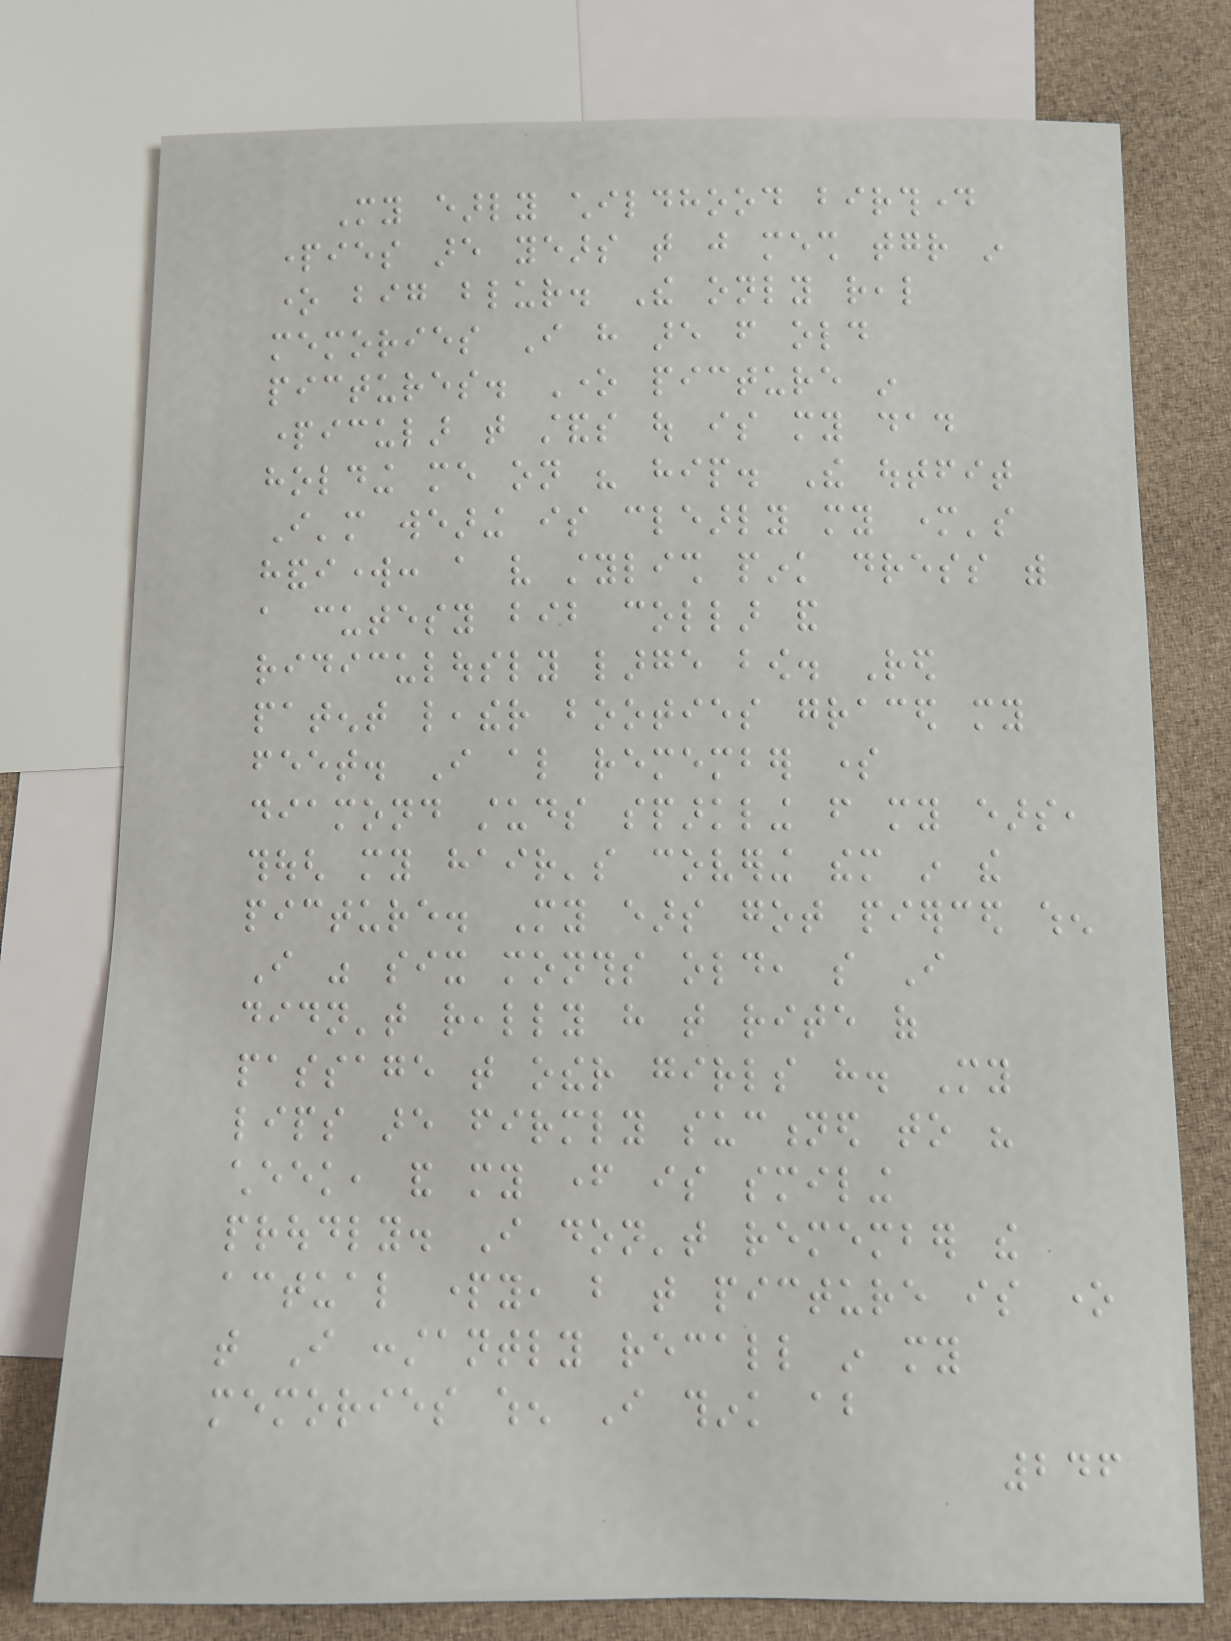My early childhood birthday
parties are years that just mesh together in
one big blur. The only real
memories I have are from old
pictures. One picture in
particular that stands out is my dad
holding me on his hip. The outfit
I'm wearing is clearly my mother's
handiwork: a very stylish pink dress with
a cutesy bib collar and
ridiculously large bow. Red
patent leather booties graced my
feet. I also remember some
diamond studs sparkling from my ears,
though my hair's covering them in the
picture. My ears got pierced when
I was six months old, so I
didn't really have that rite of
passage that other girls have. My
lips are firmly suctioned to his
cheek, and my father is smiling
proudly. I don't remember the
actual party, but that picture is one
that I constantly recall in my
memories when I think about
246
